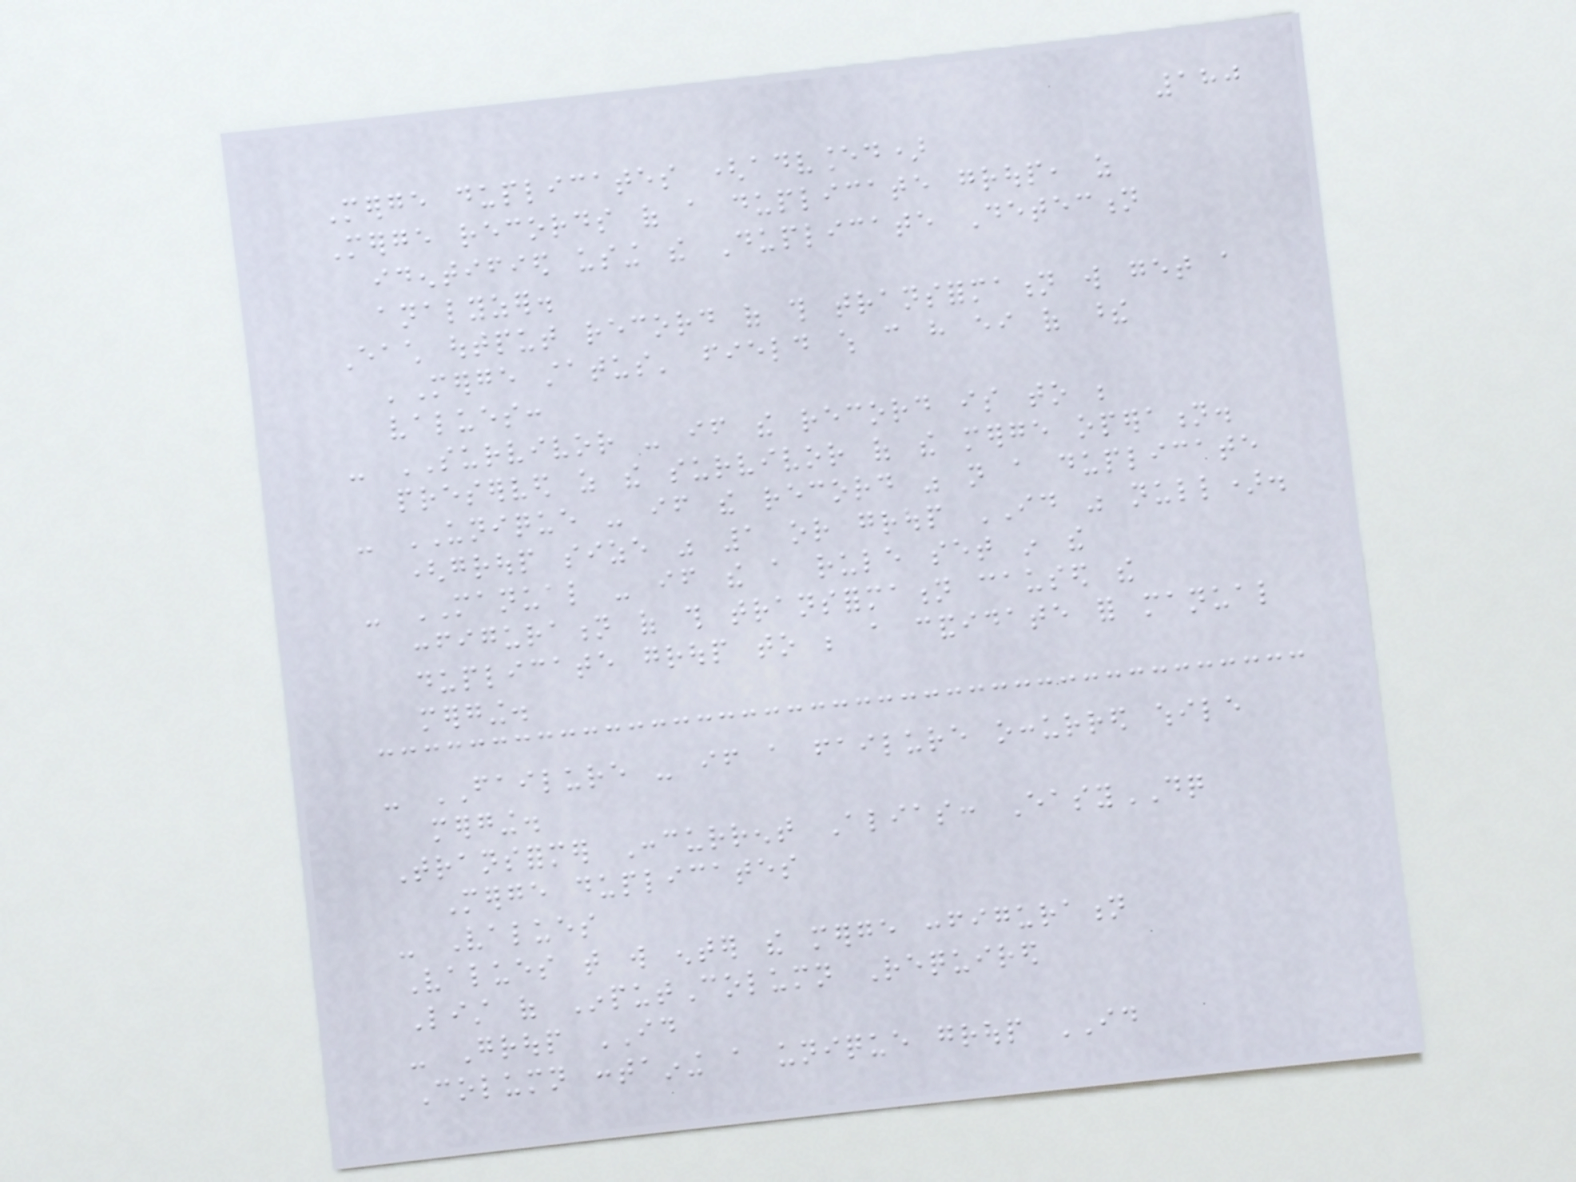180
Merge duplicates (advanced)
Merge records of a duplicate group, as
identified using the Duplicate Detection
analyzer.
Each output record of this transformation will get a
'Merge status' field which can have either of these
values:
- SURVIVOR - if the record is to be
preserved as the survivor of the merge operation.
- UNIQUE - if the record was not a duplicate
(group size was 1 or group ID was null).
- MANUAL - if the a rule set in the
configuration of this transformation caused the
duplicate group to be a candidate for manual
merging.
- FAILURE - if a failure occurred while
merging.
Transformer Concurrent Alias: EasyDQ
Merge duplicates
- Values
Values that will enter the merge configuration
List of InputColumn Required
- Group ID
Column containing a unique group ID
